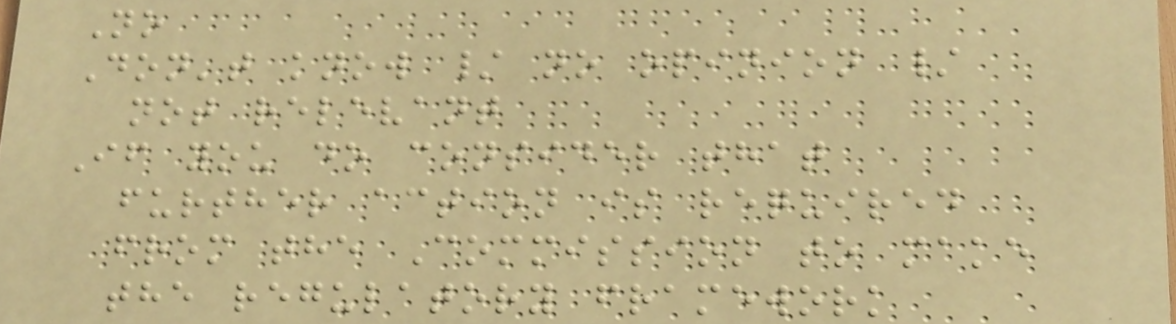No
Don't know / no opinion /
not relevant
If you do consider that
further action is required
from the Commission to make
the regulatory framework
